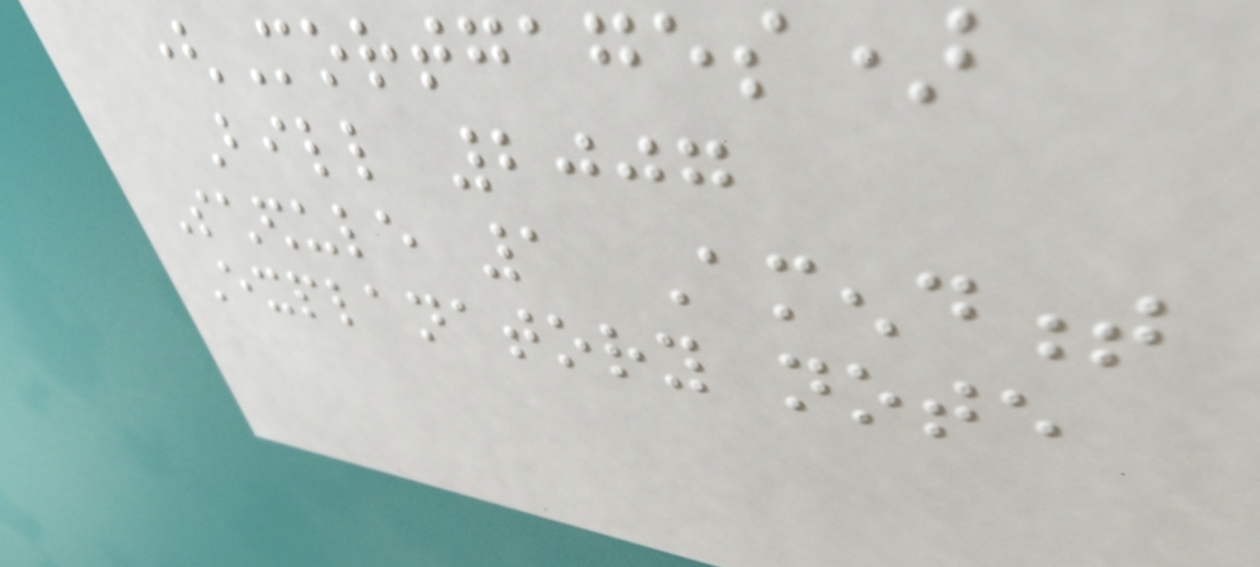(Mortgages)
Bill 2007
Schedule 1 Amendment
Explanatory note
